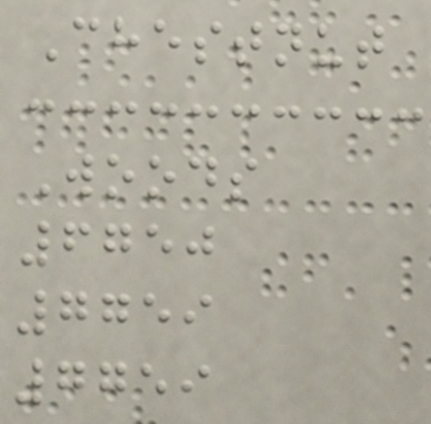Chestnut
Woods
6750
7759
7759
